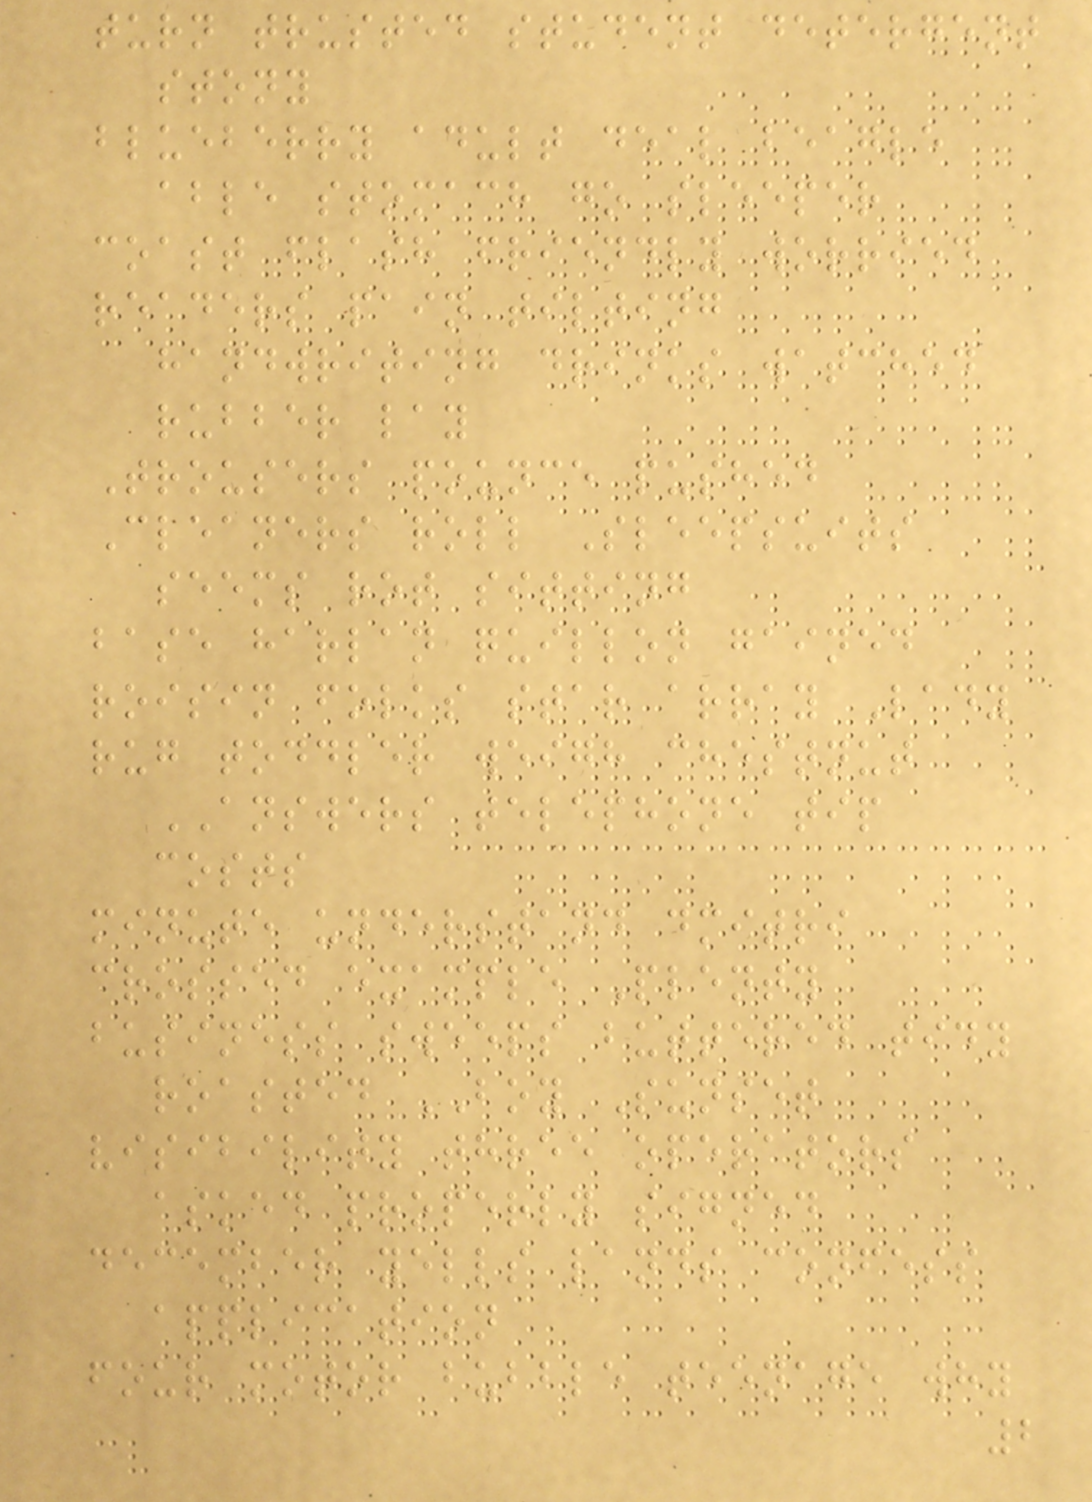turn trusted student detergent
stony
blueberry adult deal beagle
able stomach go sleeper
coast flash friendly worried
readers pain tilting
handwriting drinks watched
rubber lay
Trousers pounce pushed
Cleaners roll Sleepsuits
seems rot sitting
base harlan quillon gained
roisin folks star array Lady
rug toddler weigh chestnut
ANSWERS telephone tip
costs
minute understand dmitri
crossed example Plenty
business sweeps buttered tidy
roasted BOY Sunset
visibility three operators
asked properly signed
december yells lands confess
application
four motor bubble teenage why
2
